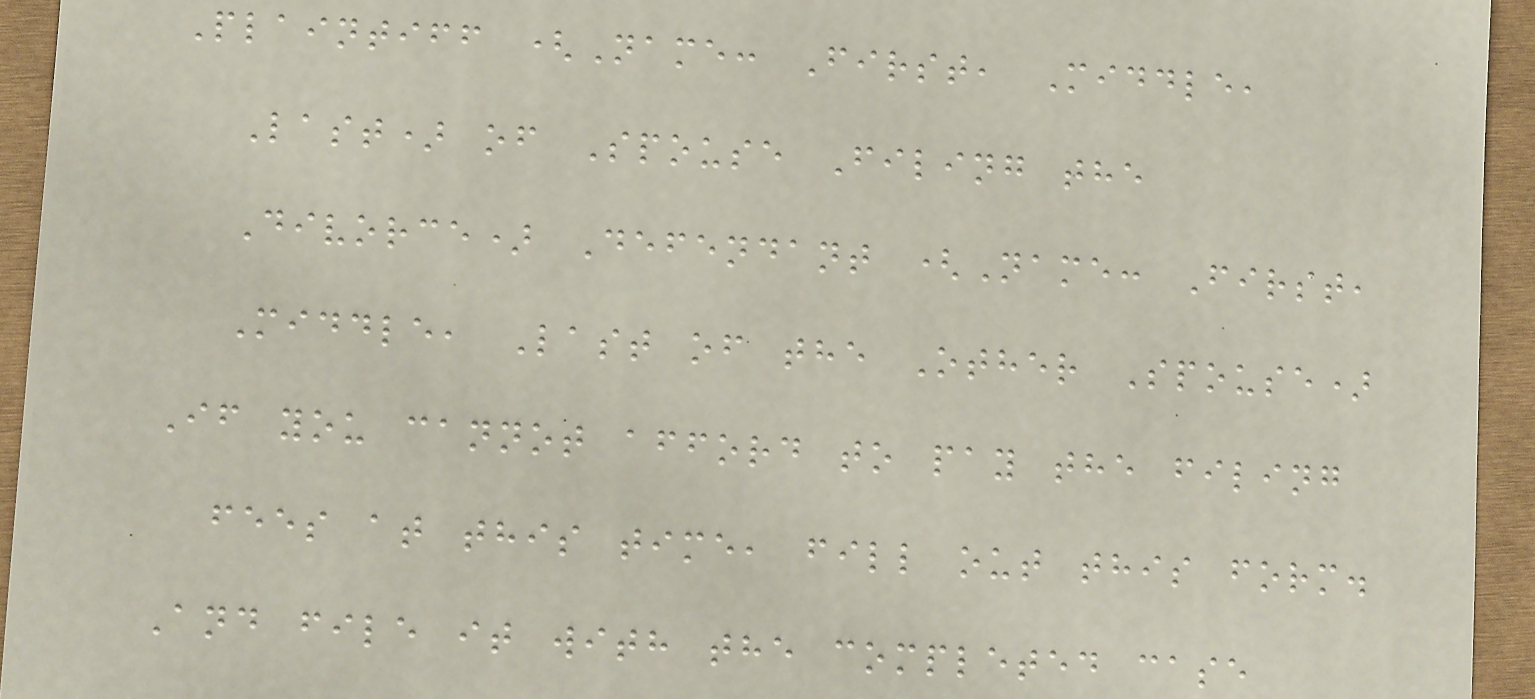Plaintiff (Name: First, Middle,
Last) of Spouse Filing the
Divorce) Defendant (Name: First,
Middle, Last of the Other Spouse)
If you cannot afford to pay the filing
fees at this time, fill out this form.
And file it with the completed case
